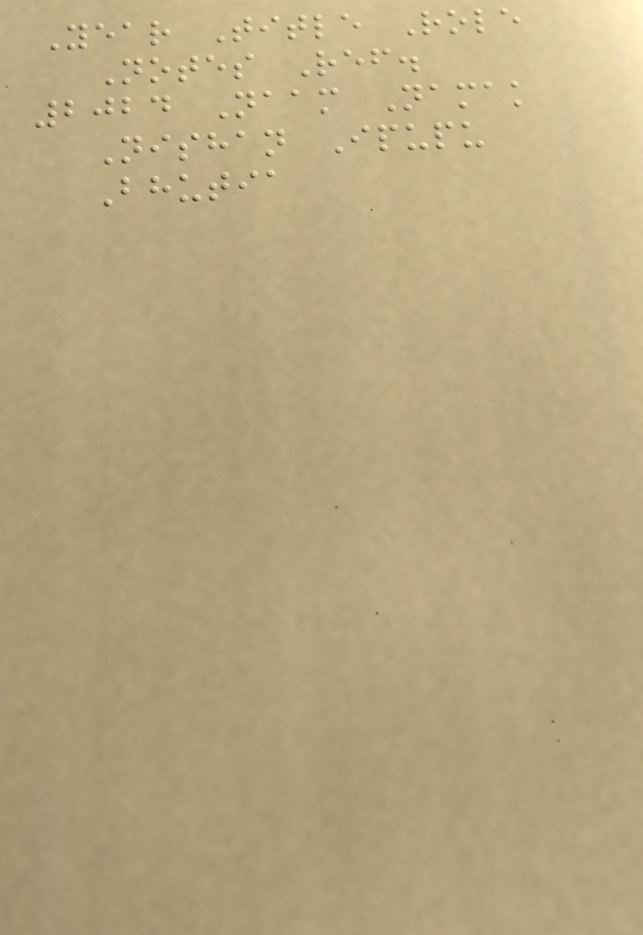Year Title Role
Notes Ref.
2024 Naam Namak
Nishan Ipupu
Bhutia
